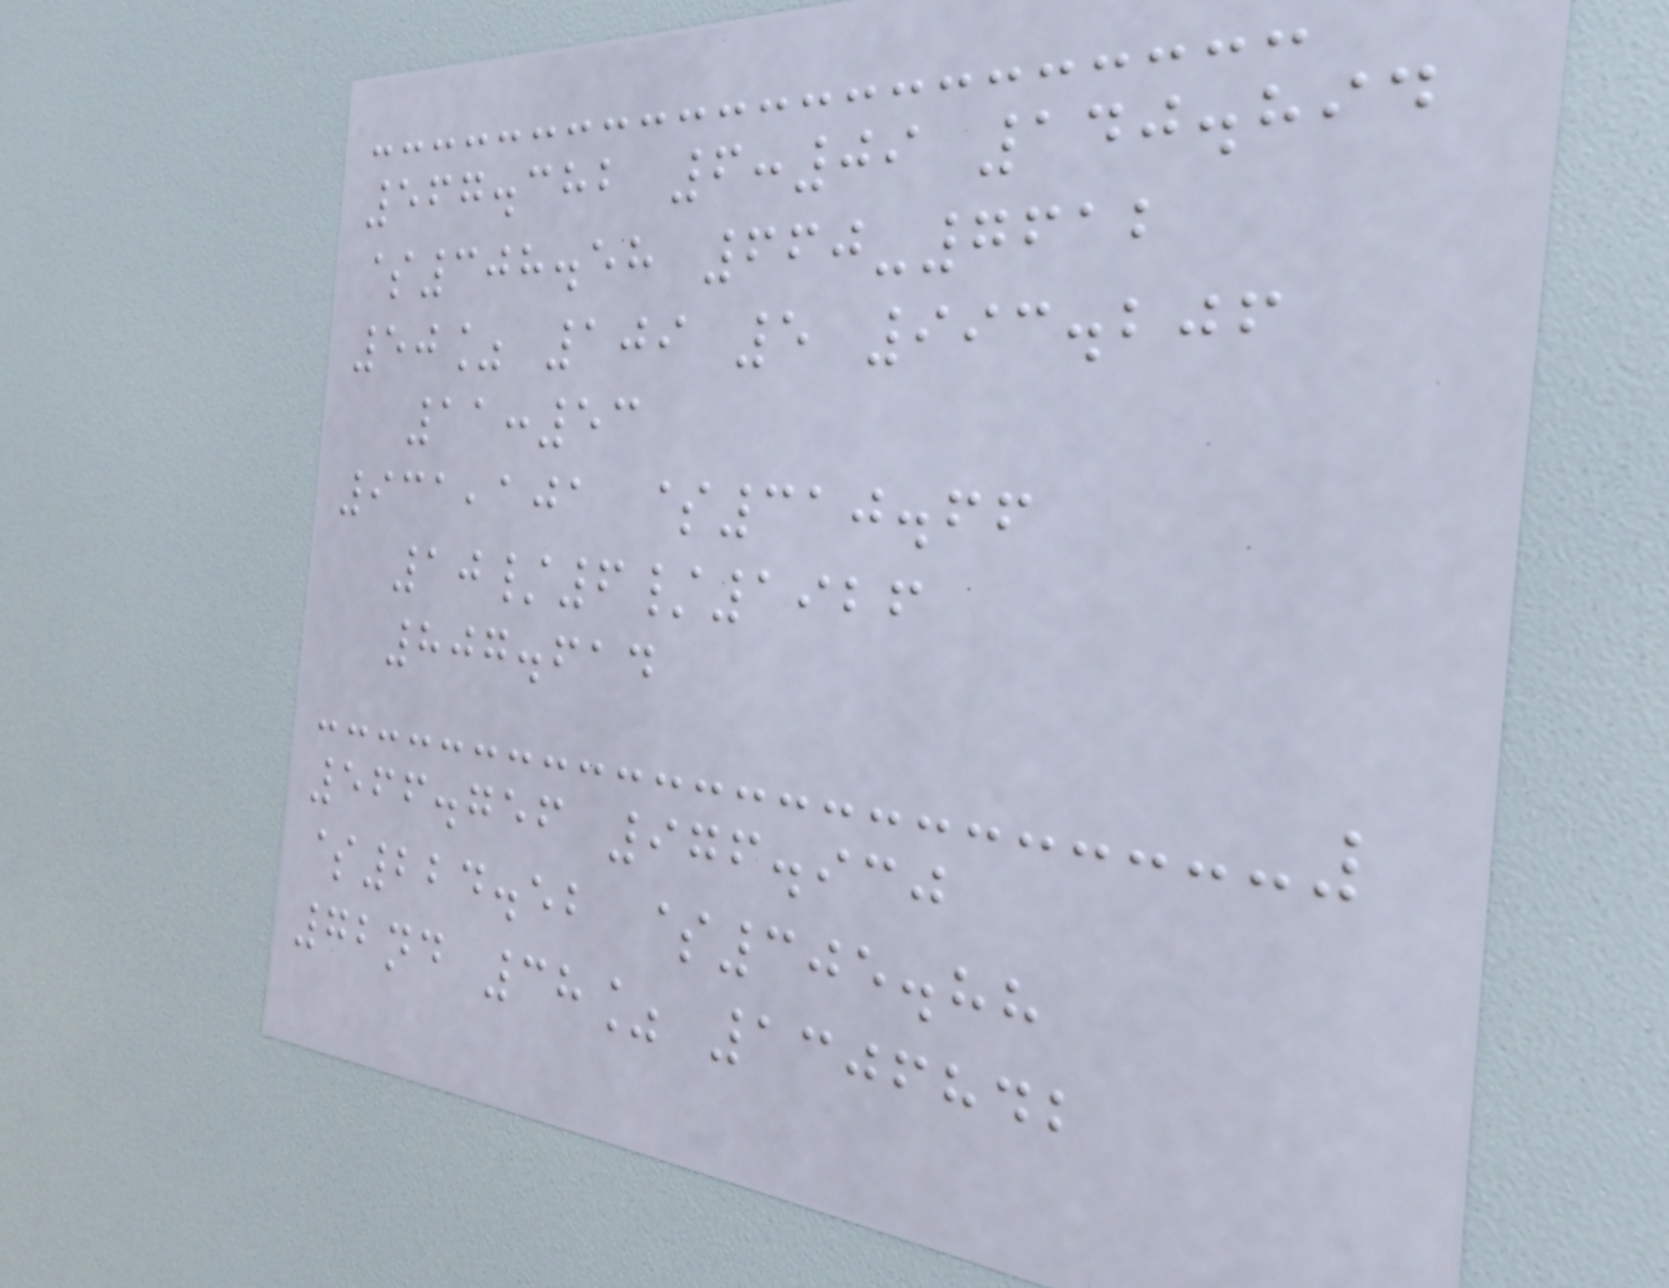567.382 6:09 140.894
$308.58 660-7612
50% 109 5 993.206
11:53
931,101 $310.66
10/6/1926
807.614
566.756 976.930
$224.52 $305.88
72nd 38% 1306842
